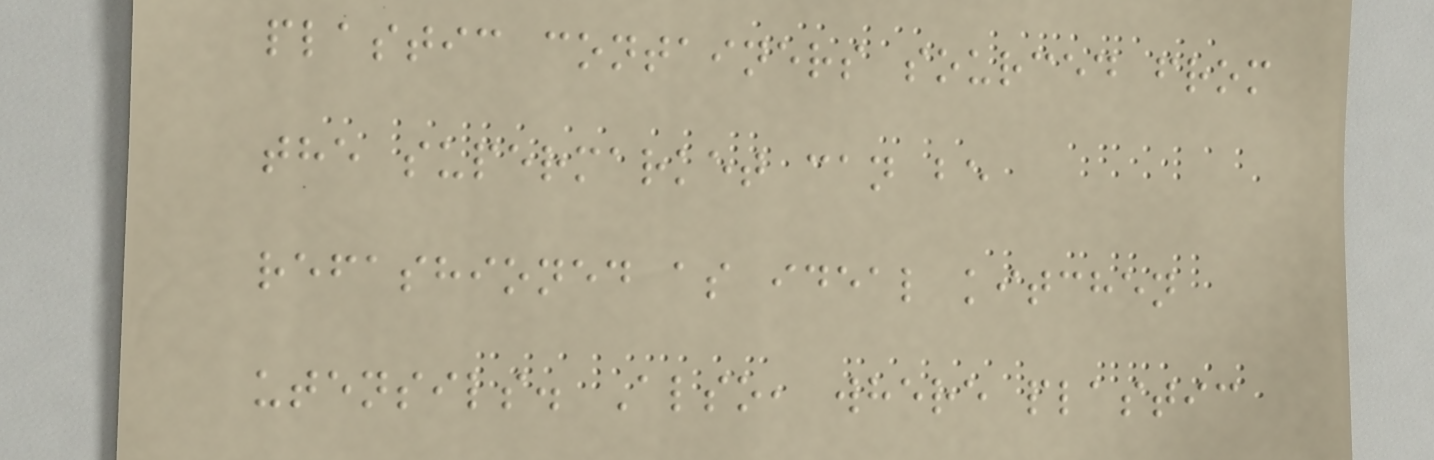plastic containers sourced from
the supermarket can be
refashioned as ideal kitchen
utensils. Also, where plastic
